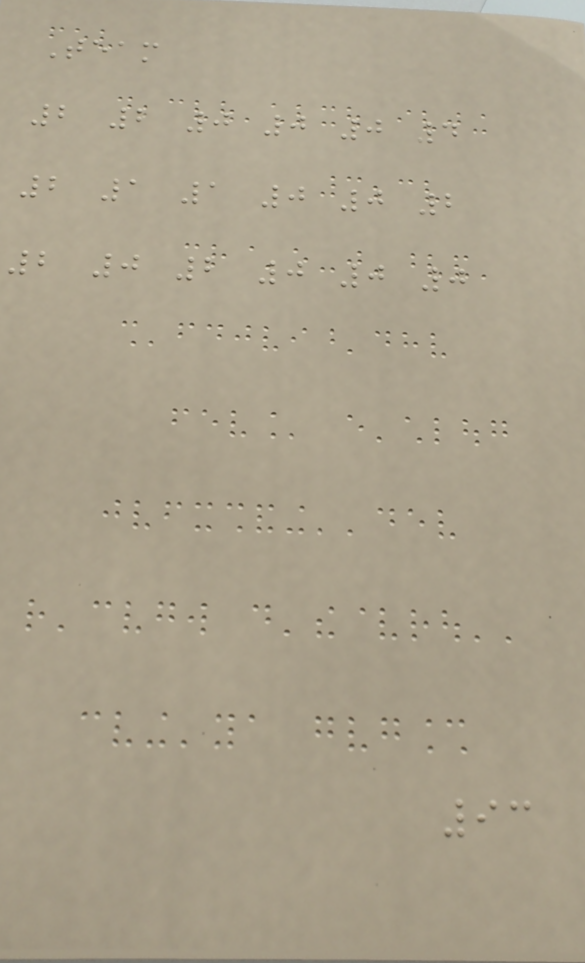Team
2 2 0 0 0 4
2 1 1 0 0 2
2 0 2 0 0 0
93
